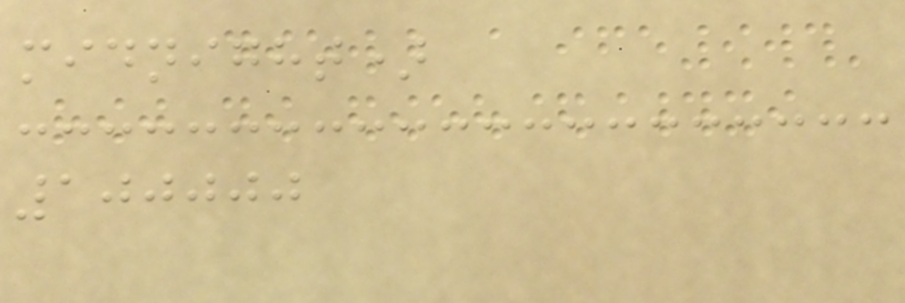midnight)
100000
